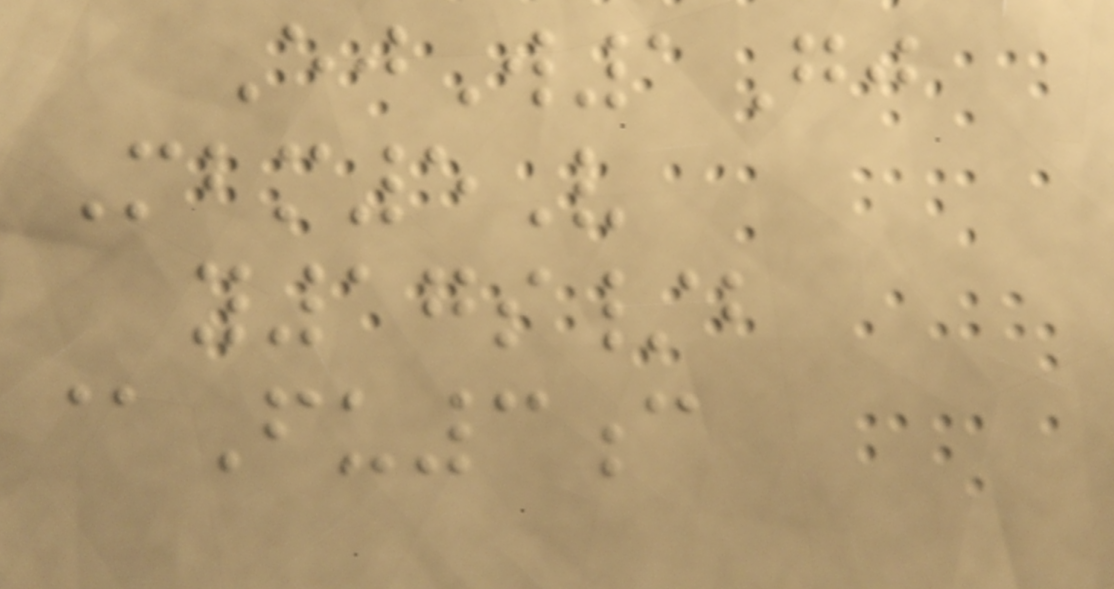EjW1Gj
Mbm5V
y17s/b
@Fu3c
